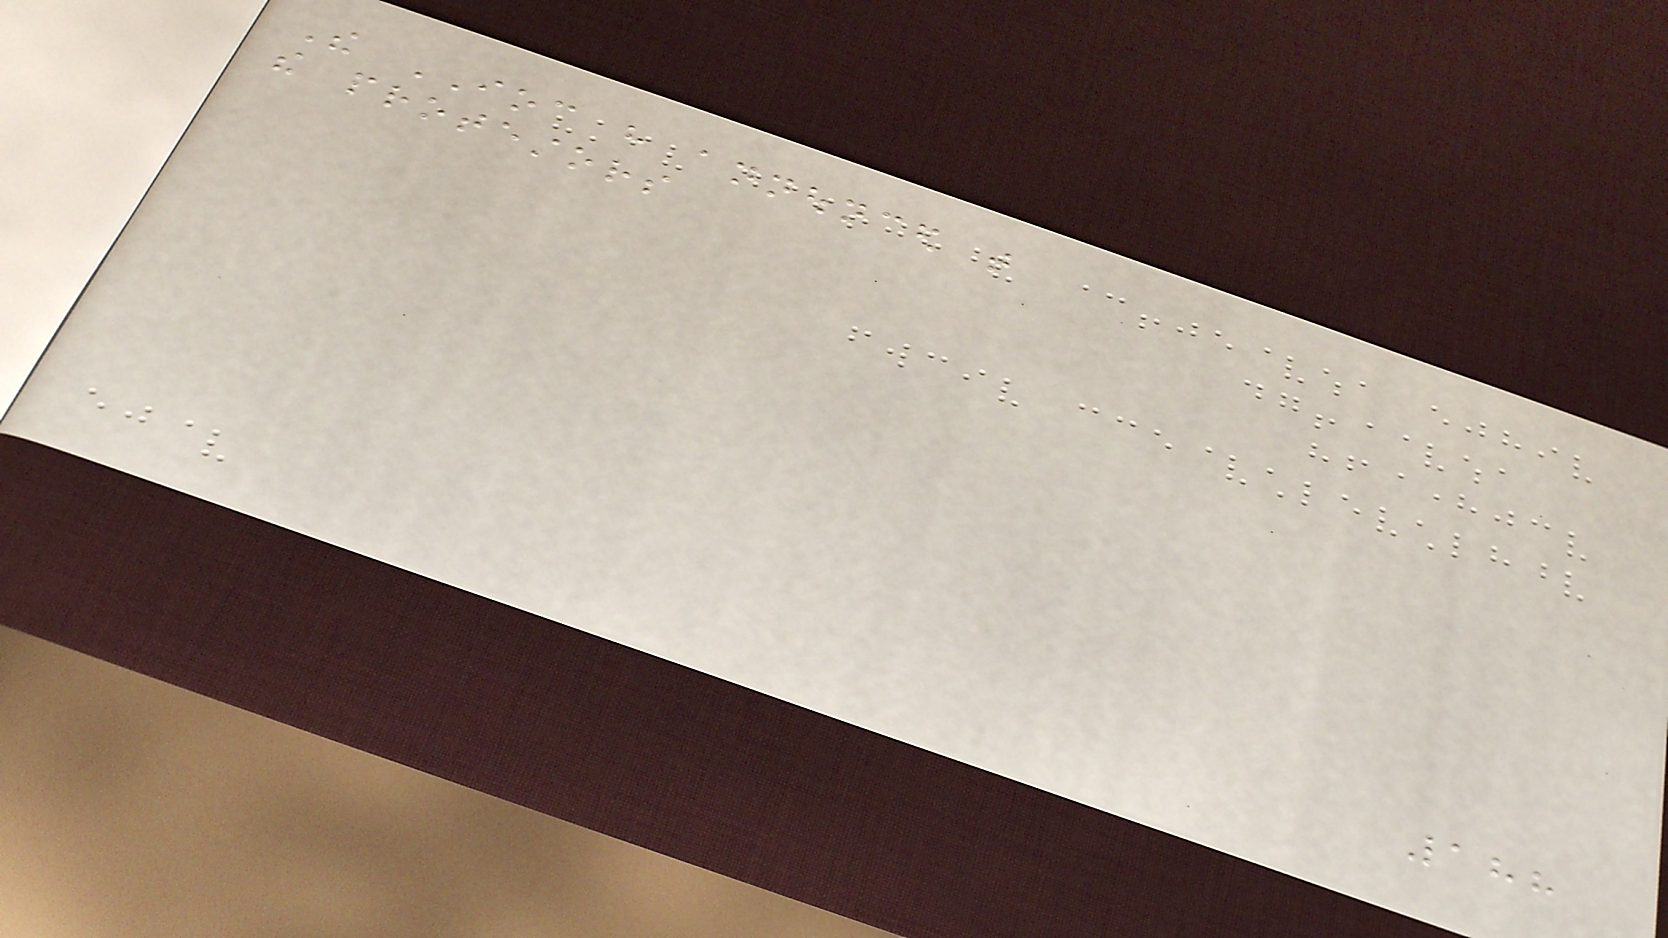The IOC have announced that
the protestors
188
